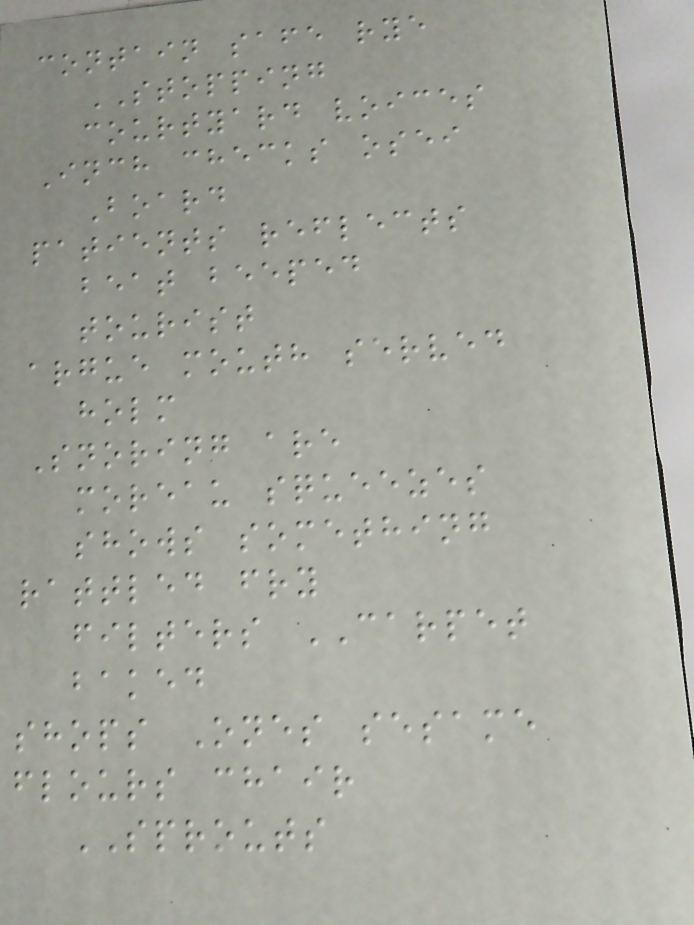contain safe rye
STOPPING
courtyard voices
Inch checks osei
Board
patients reflects
beat beeped
tourist
argue mouth served
holm
Snoring are
moreau squeezes
shows something
rattled fry
filters CARPET
baked
shops Ones sesame
flours chair
SPROUTS
